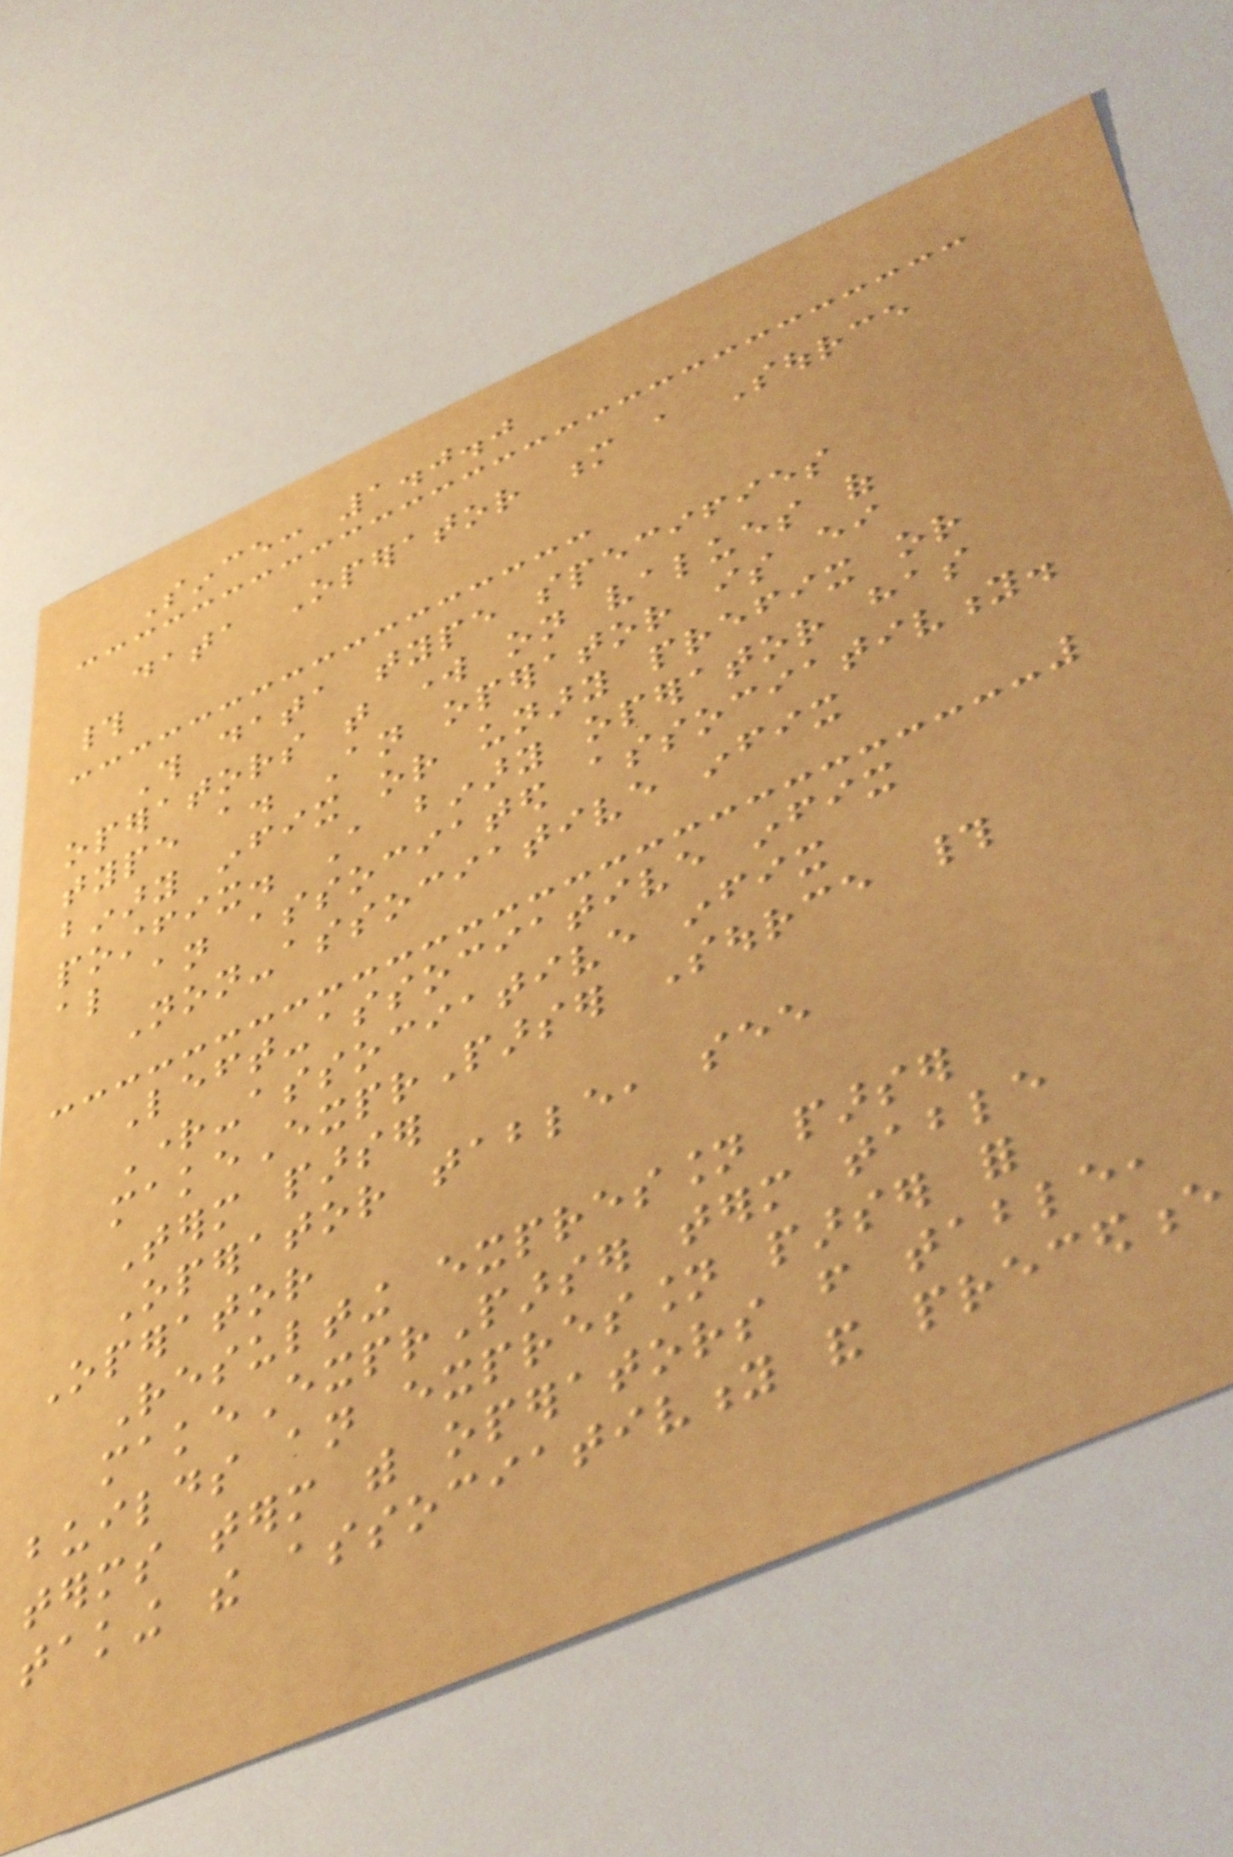Since: 1.0.0
data Operator m a Source
#
This data type specifies
operators that work on values of
type a. An operator is either
binary infix or unary prefix or
postfix. A binary operator has
also an associated associativity.
Non-associative infix
Left-associative infix
Right-associative infix
makeExprParser Source #
Term parser
Operator table, see
Operator
Resulting expression parser
makeExprParser term table
builds an expression parser for
terms term with operators from table,
taking the associativity and precedence
